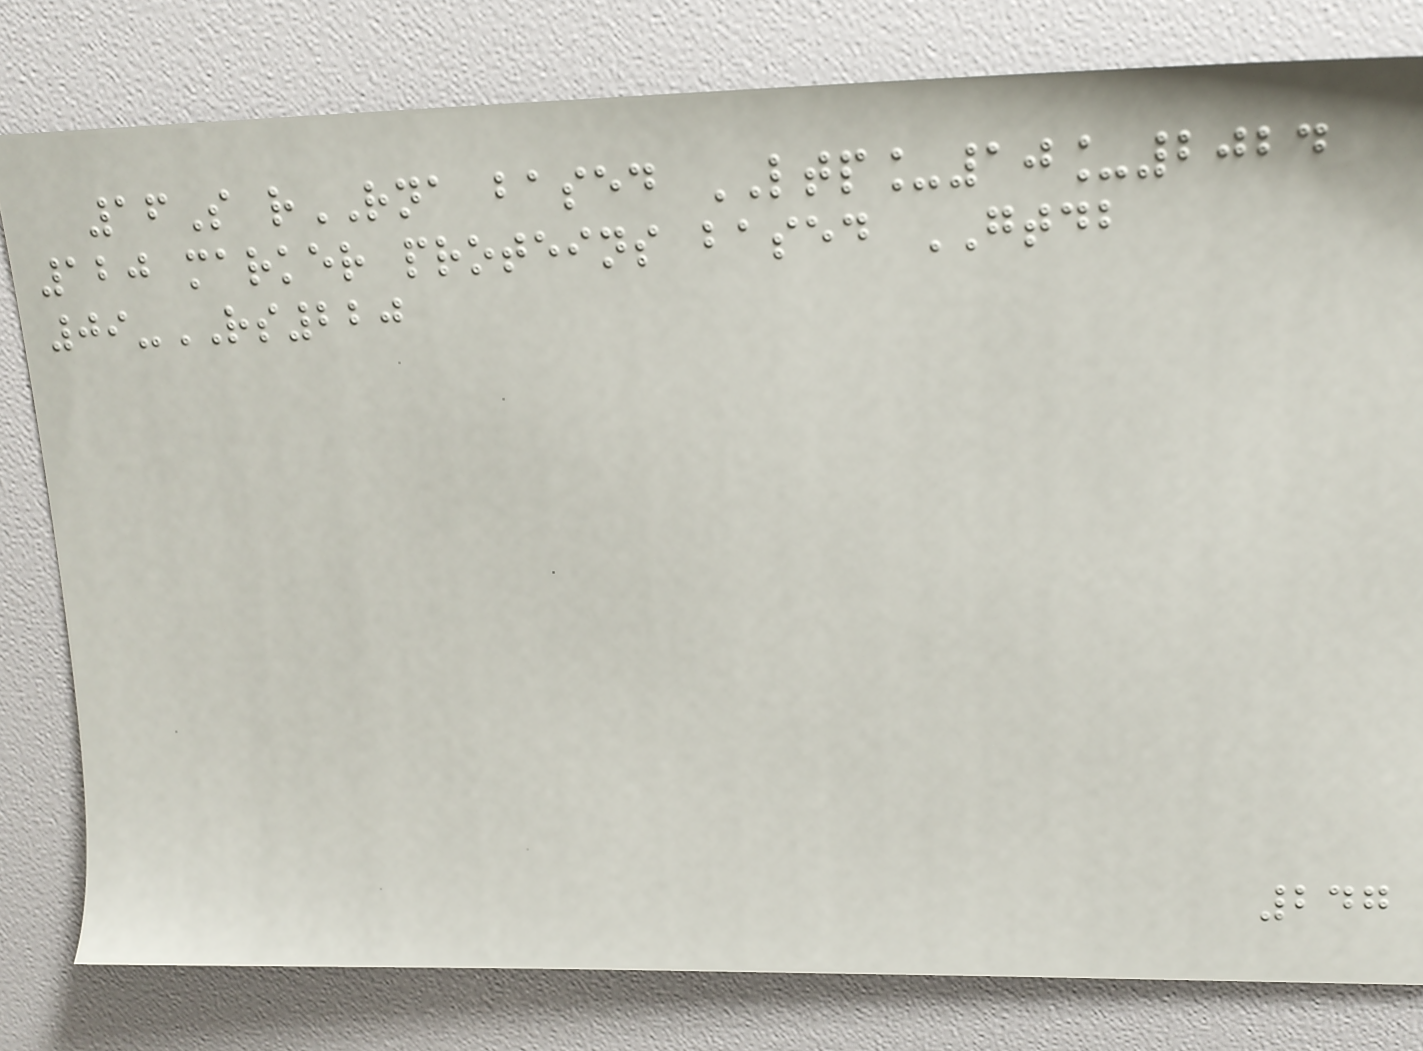16S rRNA based LTP_10_2024
120 marker proteins based GTDB
09-RS220
247
